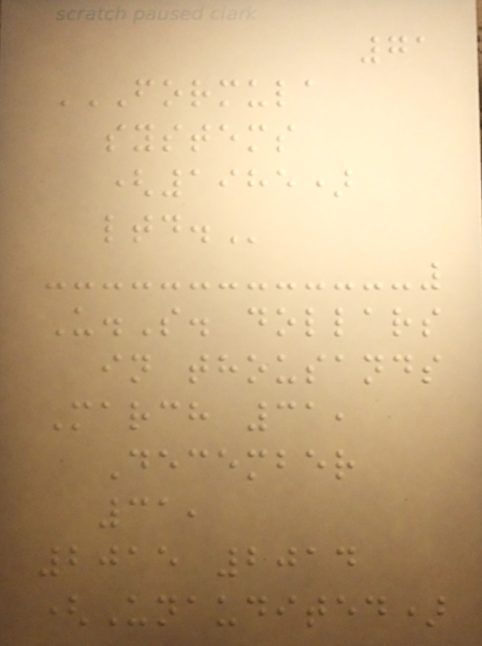71
FORMULA
SYSTEMS
(1985)
LTD.
U.S. dollars
in thousands
March 31,
December
31,
2015 2014
(Unaudited)
